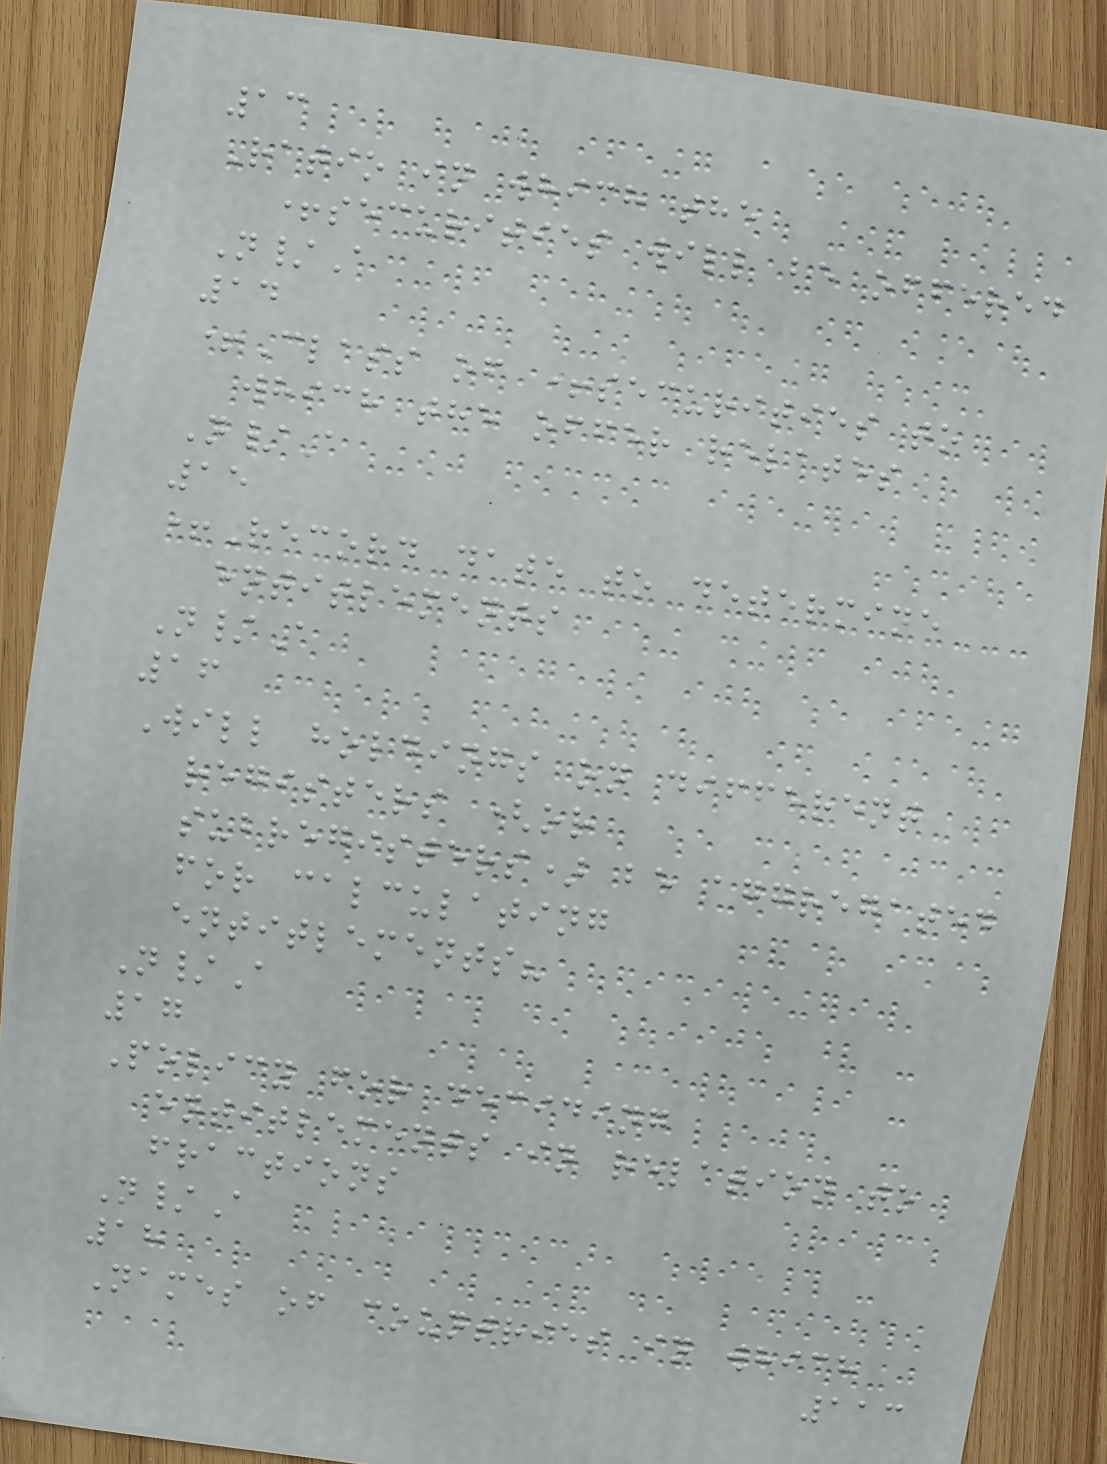13
Ratio in which the
+securities will be offered
N/A
14
+Class of +securities to
which the offer relates
N/A
15
+Record date to determine
entitlements
N/A
16
Will holdings on different
registers (or
subregisters) be aggregated
for calculating
entitlements?
N/A
17
Policy for deciding
entitlements in relation to
fractions
N/A
18
Names of countries in which
113
